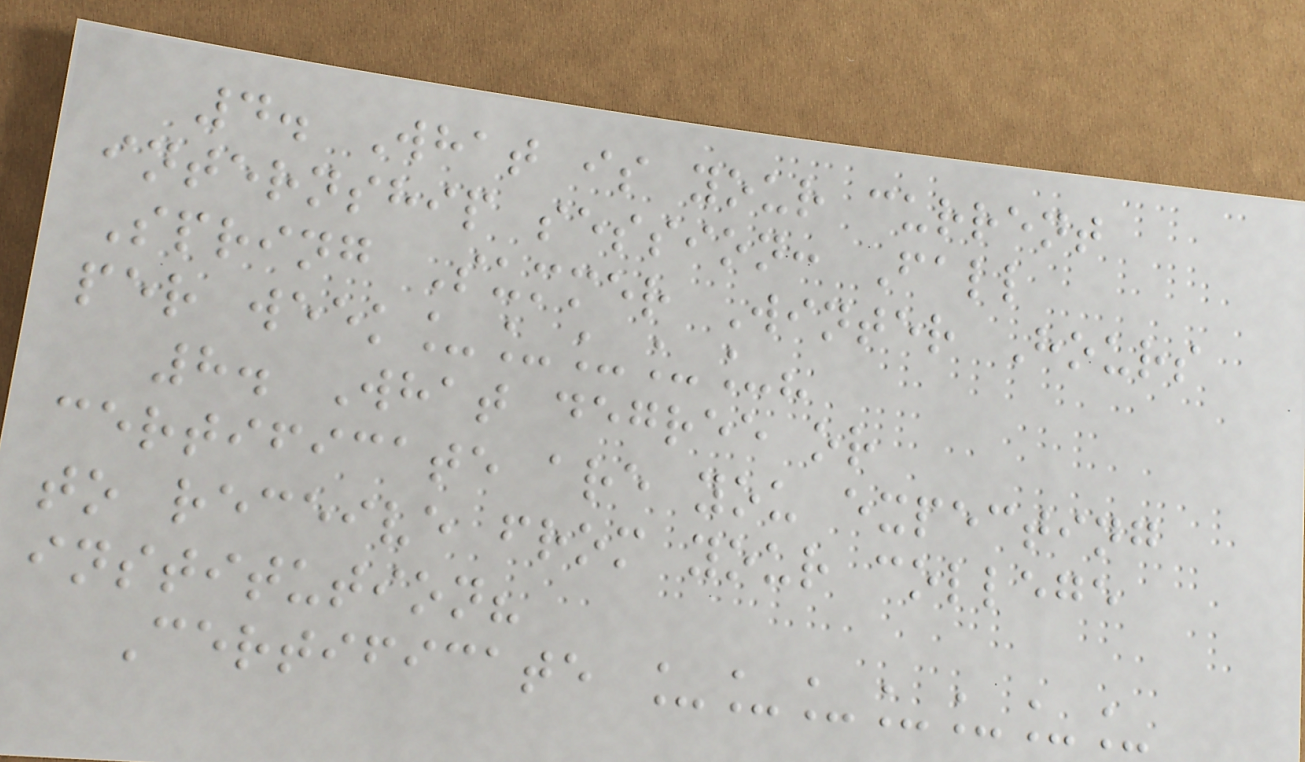4. What is your current
internship session: Fall
Spring Summer Winter Hours
per week_____?
8. What degree or
certificate are you expecting
to receive from your college
institution?
Certificate _______
